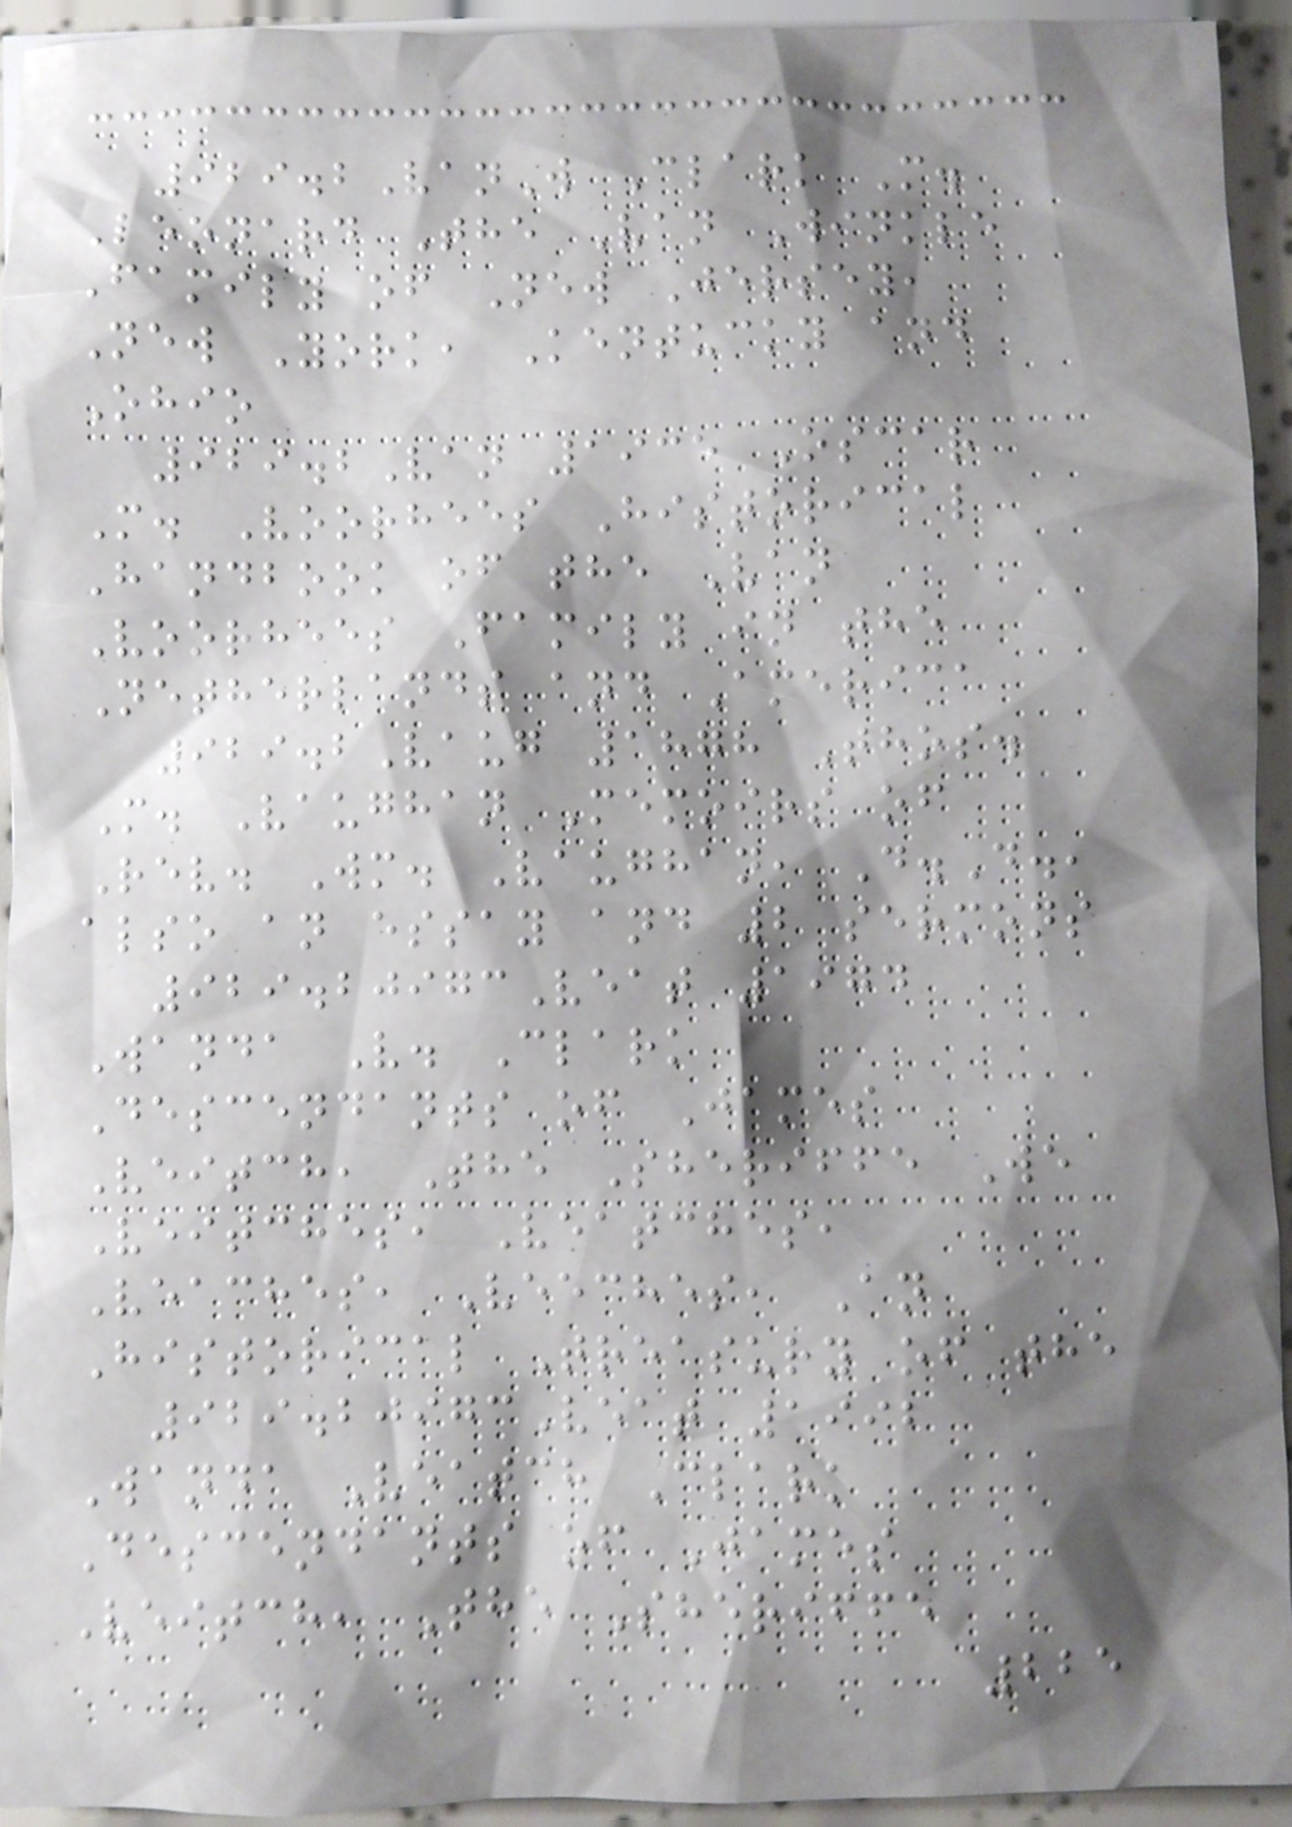929.2VanW Clark M.
Leonard The Van Winkle
Family of New Jersey,
New York, Kentucky and
Ohio
929.2Van 1935 Oscar
M. Voorhees Historical
Handbook of the Van
Voorhees Family in the
Netherlands and America
929.2Vaug 1878 Thos.
M. Vaughan Memoirs of
Rev. Wm. Vaughan, D.D.,
also an essay and 2 sermons
929.20973Veat 1974
Wanda V. Clark
Descendants of James
Veitch, The Sheriffe We
Veitches, Veatches,
Veaches, Veeches, An
Historical Treasury of the
929.20973Veat 1992
Wanda Veatch Clark
Descendants of James
Veitch, The Sheriffe
225
